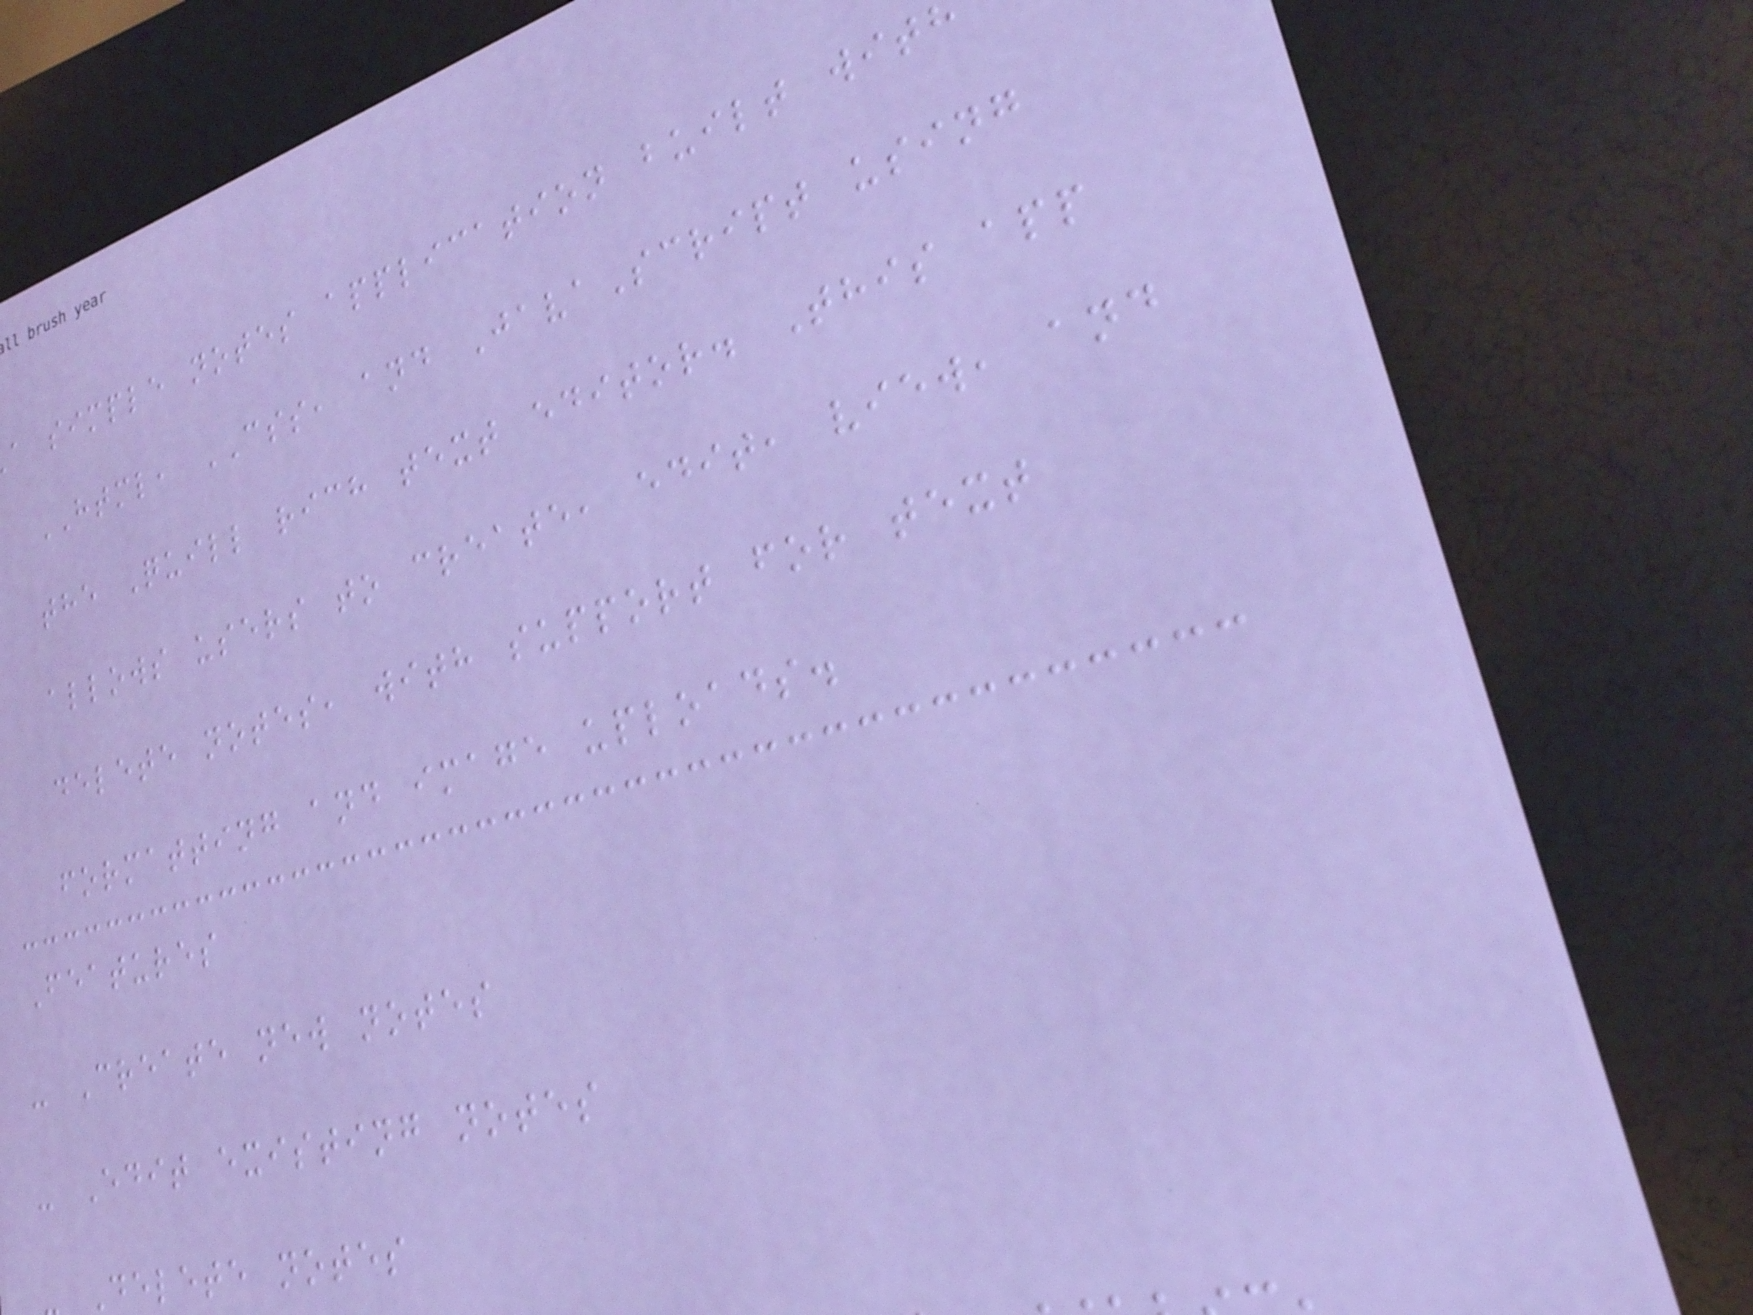a simple notes application built wit
HTML, CSS, and JavaScript using
the Quill rich text editor. This app
allows users to create, edit, view, and
delete notes, with support for text
formatting and image uploads.
Features
- Create new notes
- Edit existing notes
Delete notes
